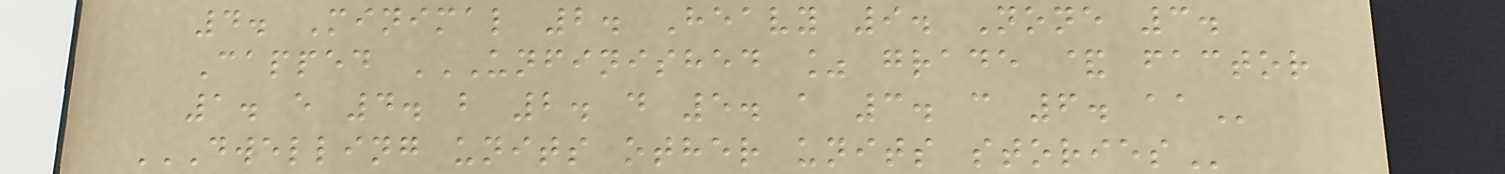4. Minimal 2. Heavy 9. None 3.
Capped UNFINISHED % GRADE & FACTOR
1. E 4. B 2. D 5. A 3. C 6. AA
DWELLING UNITS OTHER UNITS STORIES
